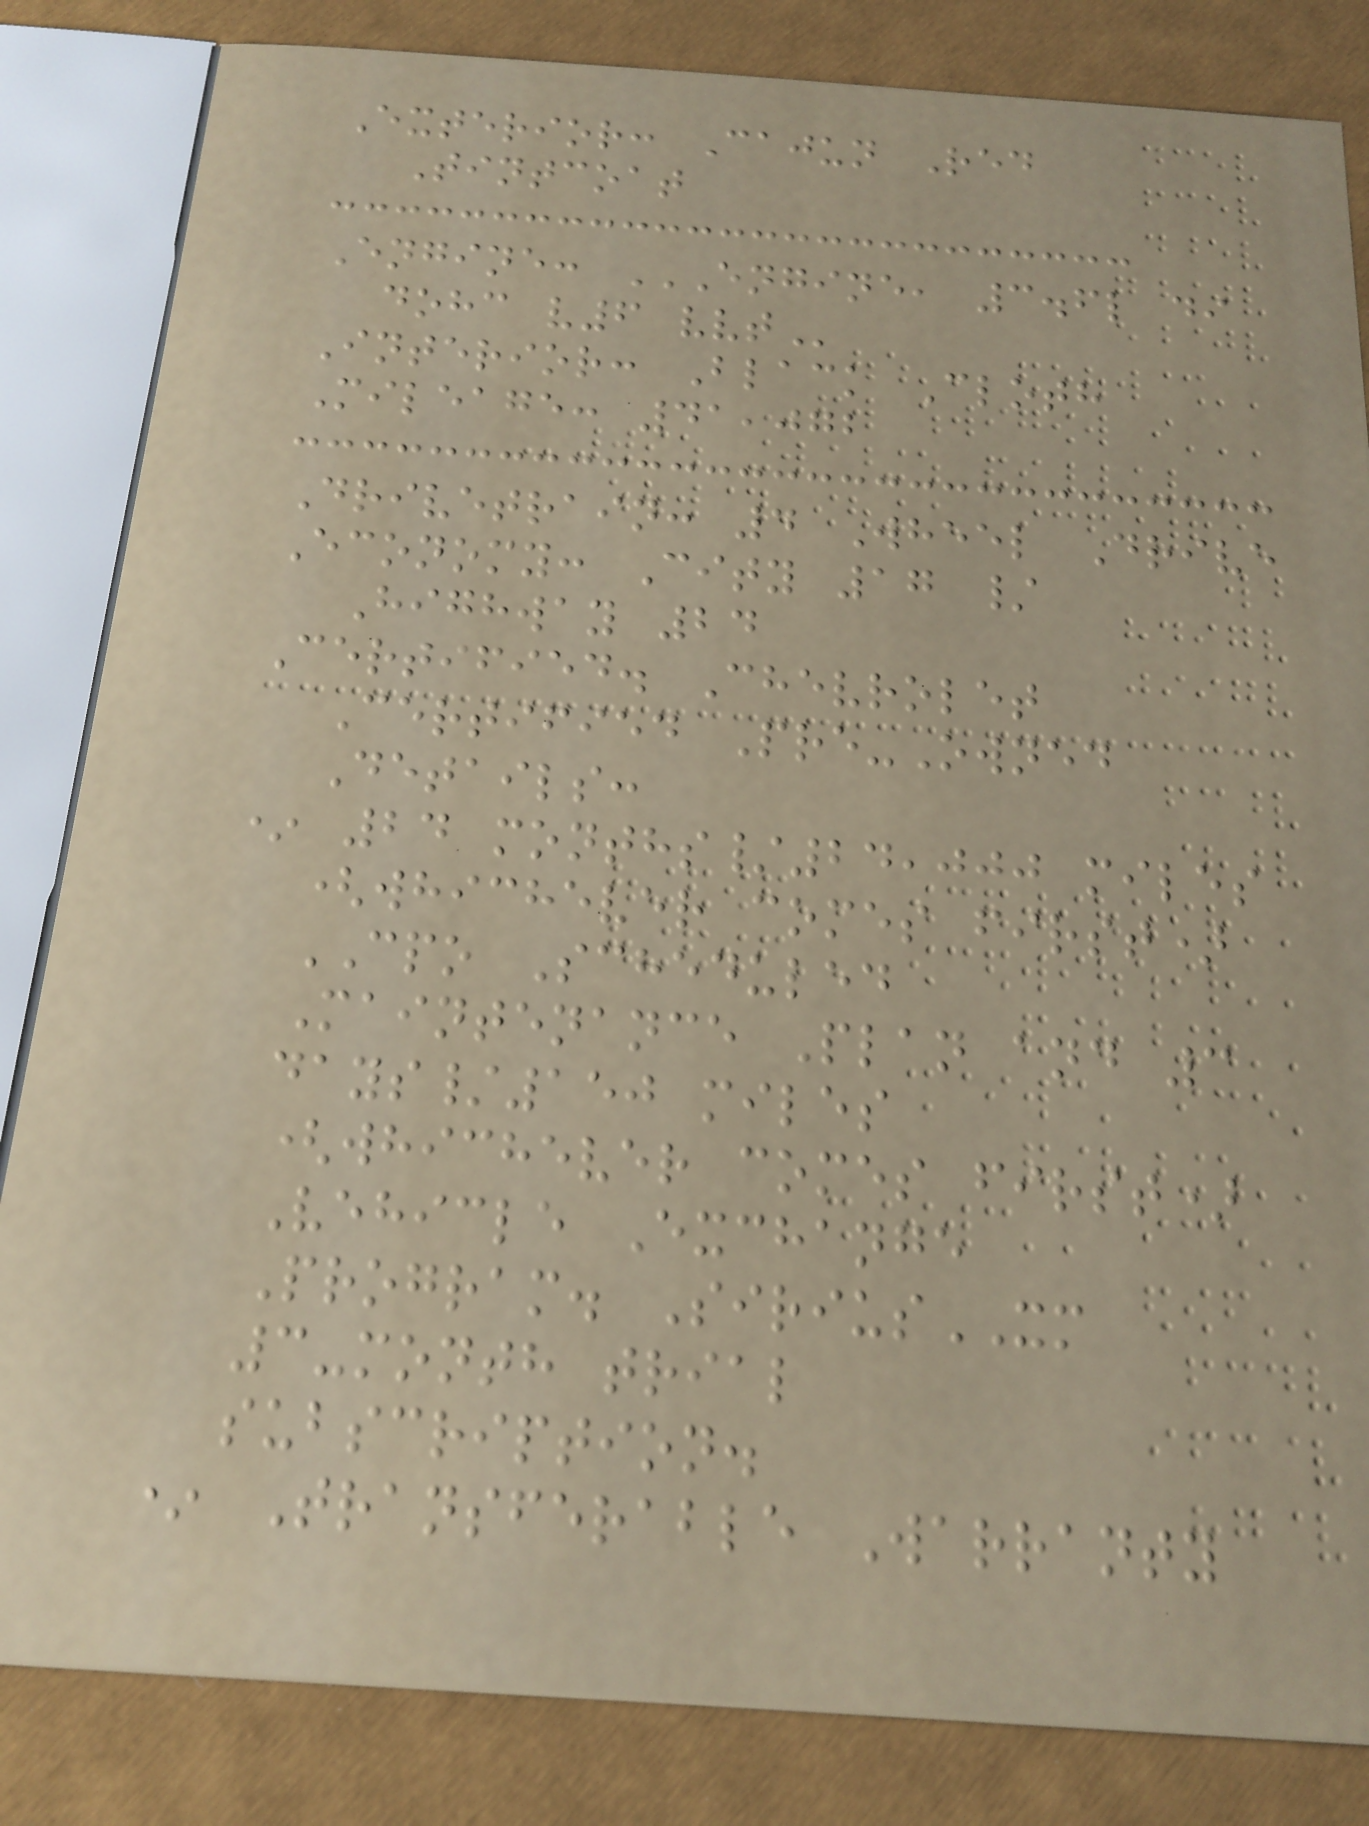Exterior: Cajun Red
Tintcoat
Engine: ENGINE, 3.6L DI
DOHC V6 VVT
Interior: Black Cloth
Mileage: 41,072
Drivetrain: 4 Wheel Drive
Economy: City 17 /
Highway 24
Certified. Chevrolet
Certified Pre-Owned
Details:
* 24 months/24,000 miles
(whichever comes first)
CPO Scheduled
Maintenance Plan and 3
days/150 miles
(whichever comes first)
Vehicle Exchange
Program. SiriusXM
3-month trial
subscription.
* Transferable Warranty
